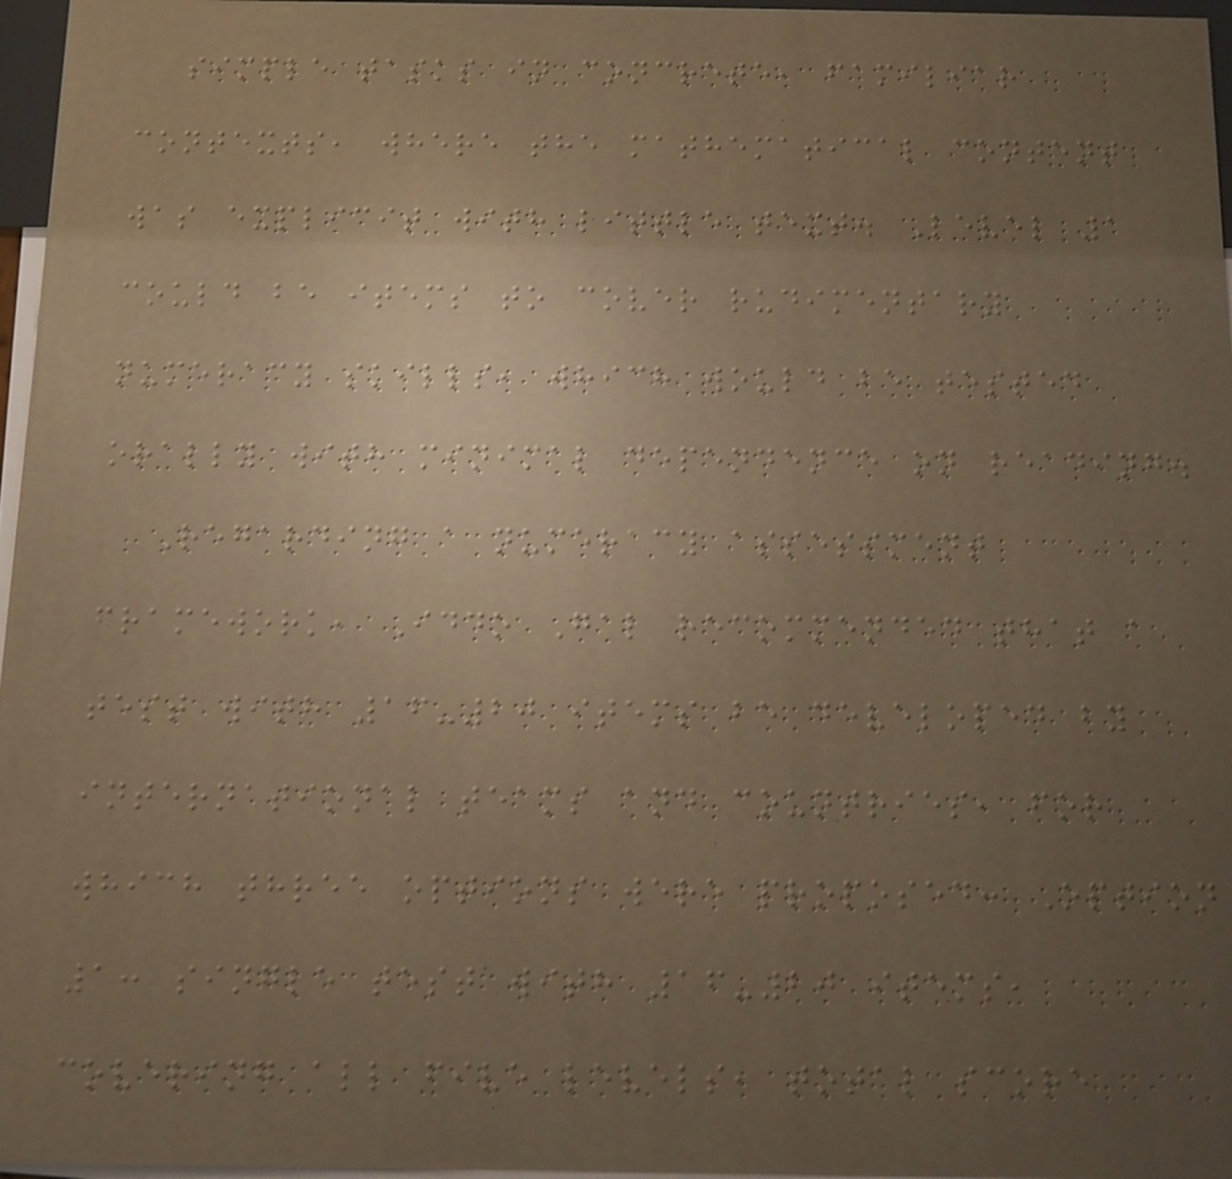simple tasks in concrete, familiar
contexts, where the mathematical content
was explicit with little text. Level 1
could be items to cover rudimentary
numeracy skills, which would be tested
orally with minimal dependence on reading.
Regarding a numeracy assessment
framework, Iddo Gal recommended that a
test with 16-20 items be developed by
international teams and countries, for
which three options were proposed: Option
1: single test with 16-20 items,
covering all five levels, total score
